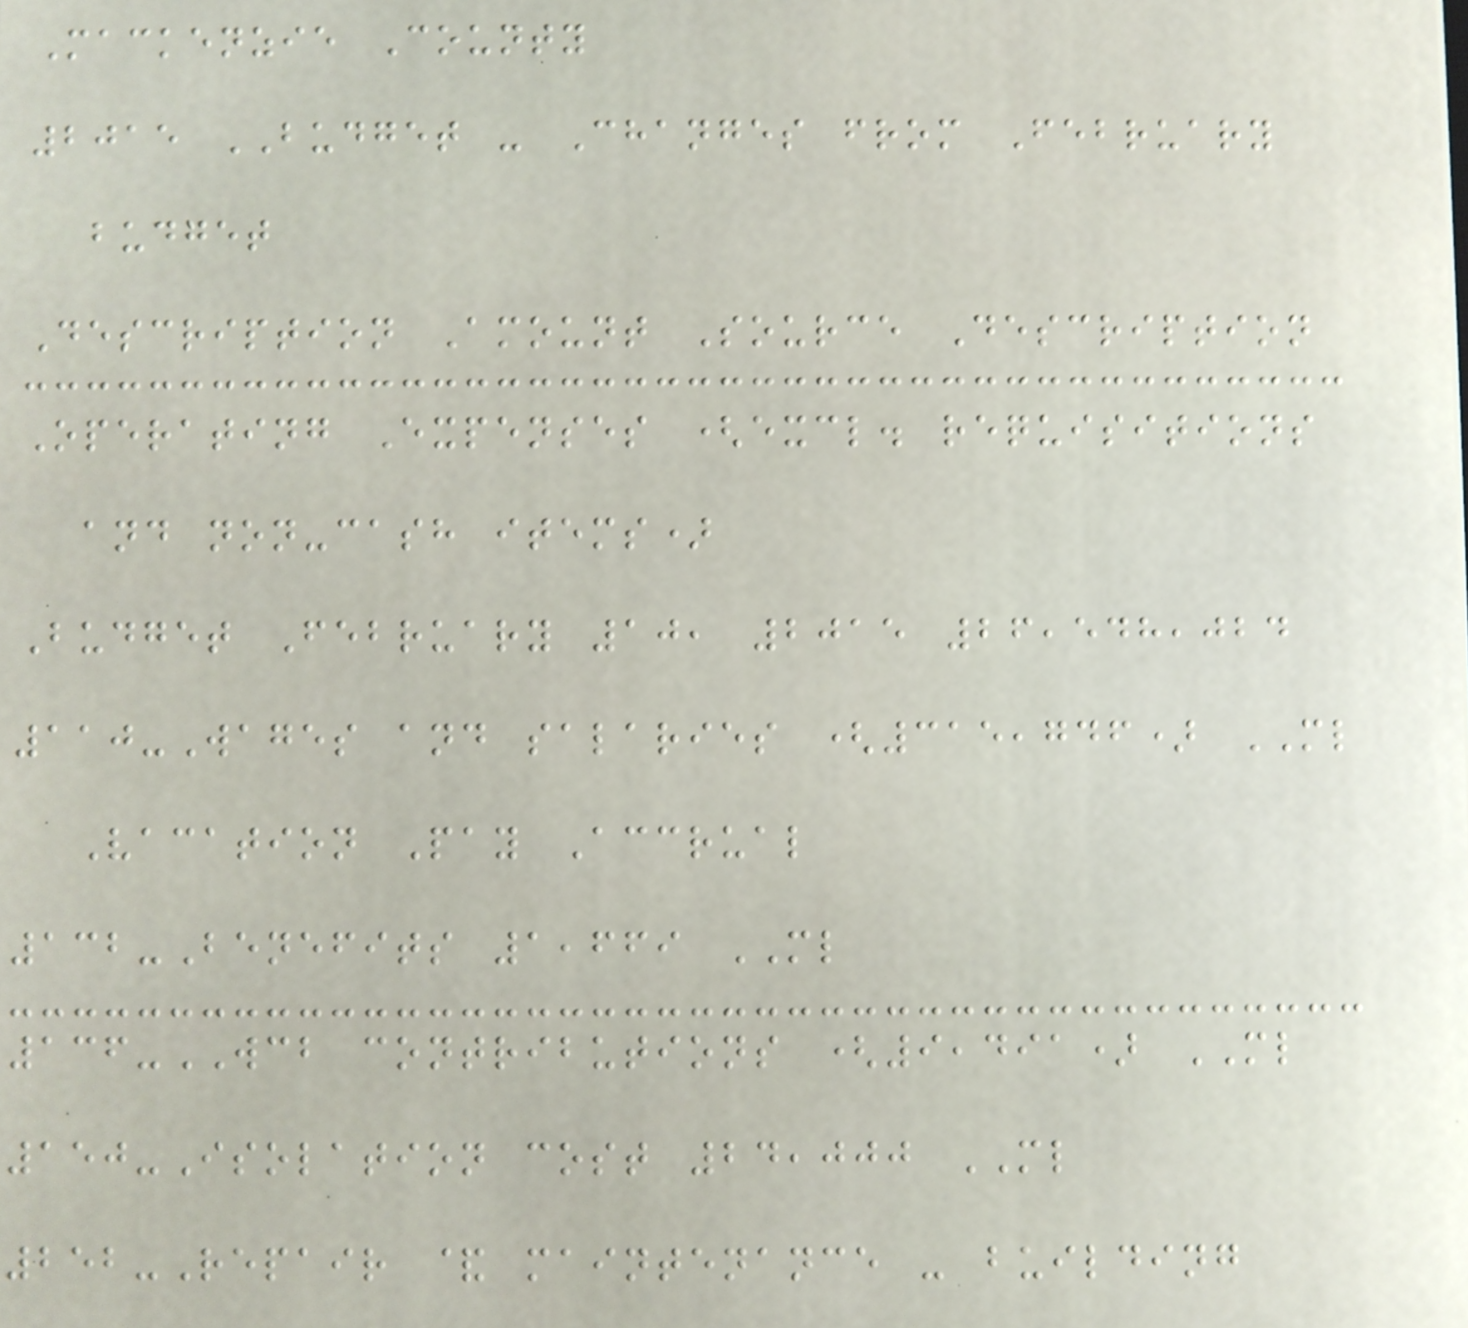Mackenzie County
2015 BUDGET - Changes from February
budget
Description Amount Source Description
Operating Expenses (excl. requisitions
and non-cash items)
Budget February 10, 2015 26,548,024
110-Wages and salaries (315,746) ML
Vacation Pay Accrual
132-Benefits 1,669 ML
136-WCB contributions (9,491) ML
150-Isolation cost 24,000 ML
252-Repair & maintenance - building
